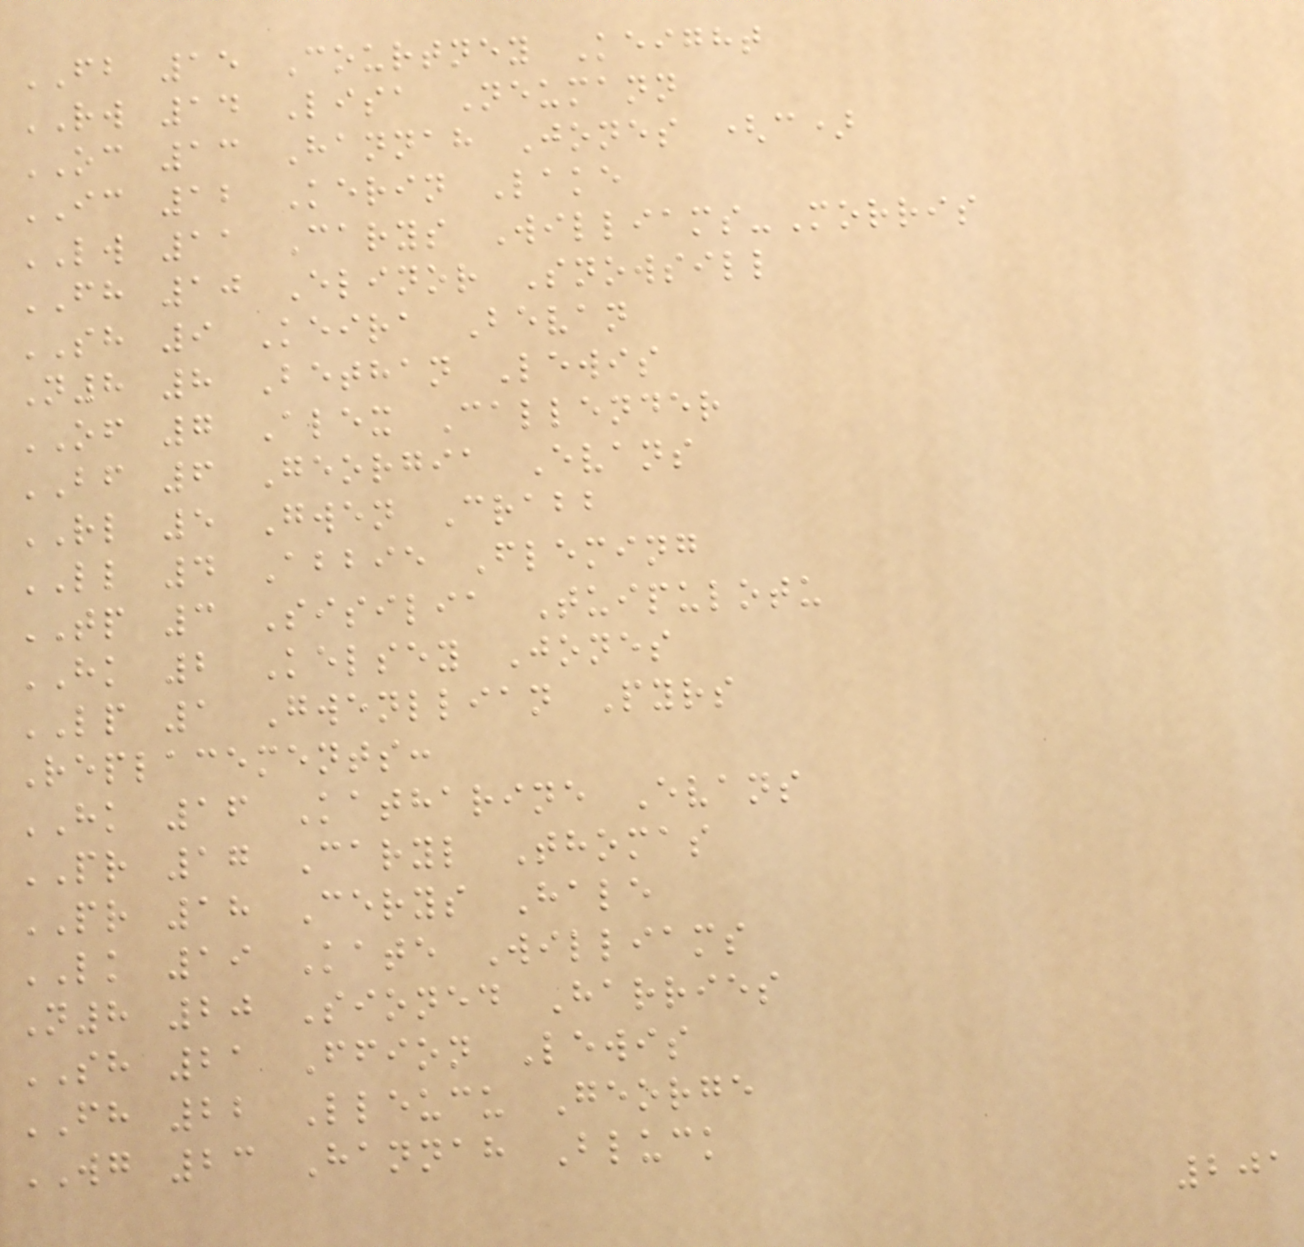FB 15 Courtney Keight
RW 14 Lisa Neumann
OC 13 Hannah Jones (c)
IC 12 Kerin Lake
LW 11 Carys Williams-Morris
FH 10 Elinor Snowsill
SH 9 Keira Bevan
N8 8 Bethan Lewis
OF 7 Alex Callender
BF 6 Georgia Evans
RL 5 Gwen Crabb
LL 4 Abbie Fleming
TP 3 Sisilia Tuipulotu
HK 2 Kelsey Jones
LP 1 Gwenllian Pyrs
Replacements:
HK 16 Katharine Evans
PR 17 Caryl Thomas
PR 18 Cerys Hale
LK 19 Kate Williams
N8 20 Sioned Harries
SH 21 Ffion Lewis
FH 22 Lleucu George
WG 23 Hannah Bluck
201
